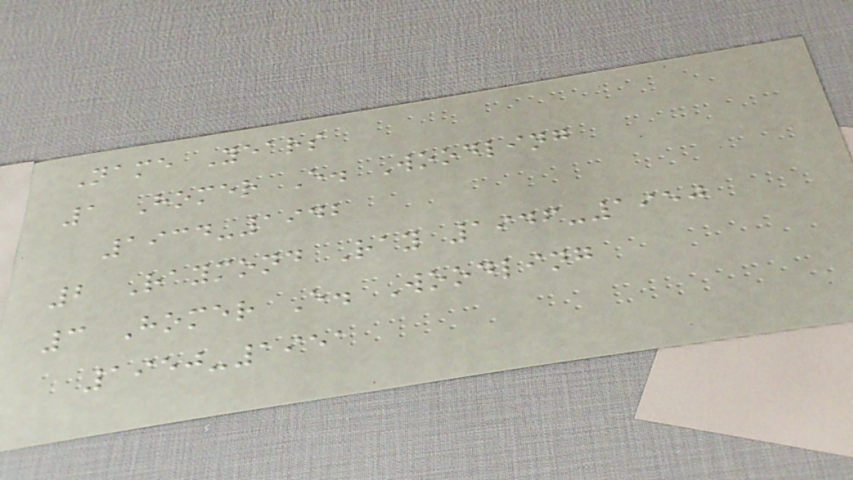Name Years
1 Homer E. Woodling
1934-1942
2 Raymond Ray 1946-1950
3 Homer E. Woodling
1950-1951
